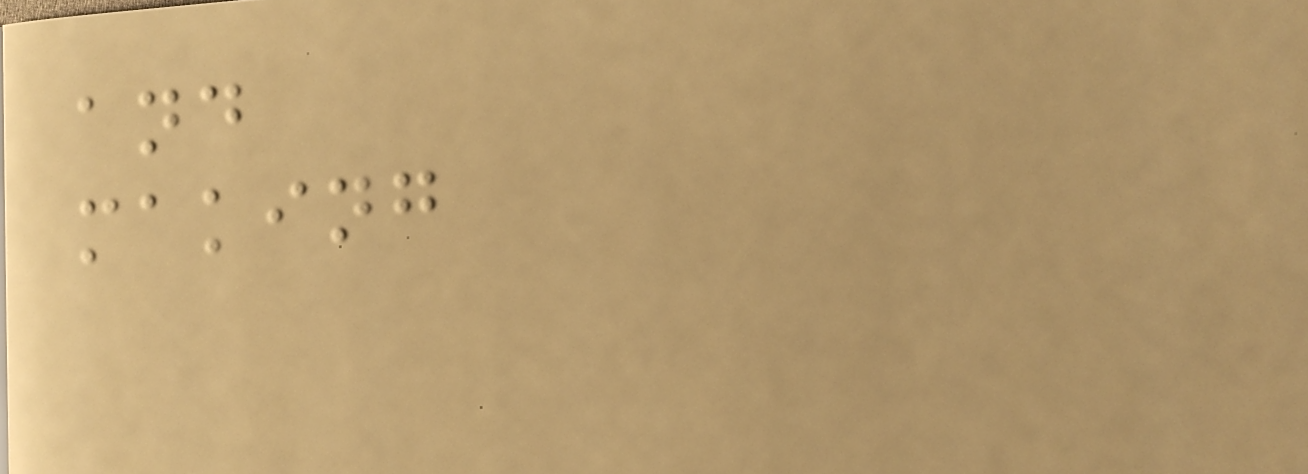and
making
